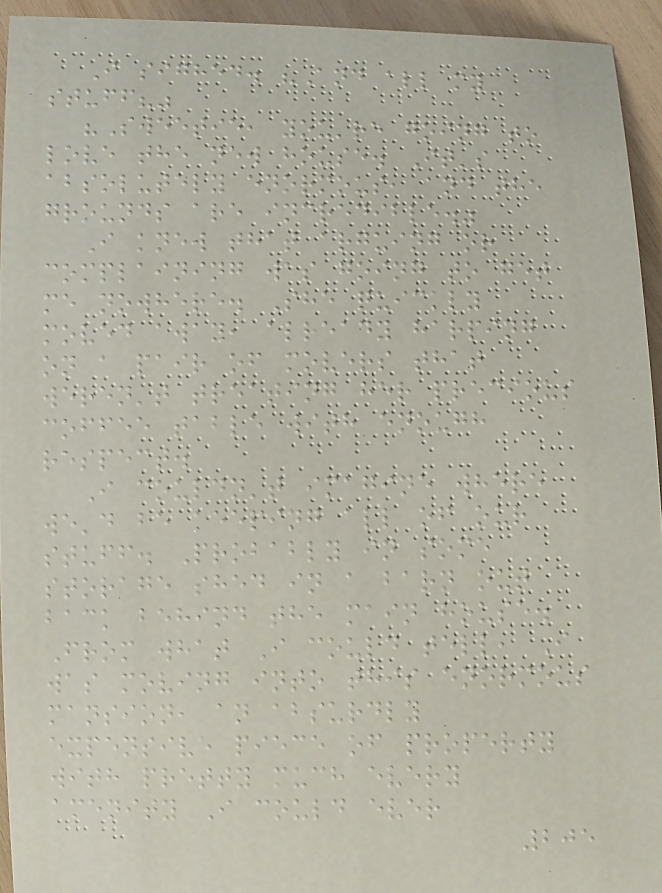I sighed. "And all my
stuff?"
"Sweetie, you're going to
love the new house. It's
absolutely enormous, and the
grounds are incredible."
I knew that arguing or
complaining was going to get
me nowhere. She quickly
moved away, already harping
on a pair of movers that
weren't treating her precious
coffee table with enough
respect.
I couldn't imagine where
we'd be keeping all of our
stuff. Probably in some
storage shed in a barn out
back behind the main house.
From what I could tell, I
was moving into this enormous
mansion, an absurdly
expensive piece of property
with pretty much every
amenity I could ever
205
